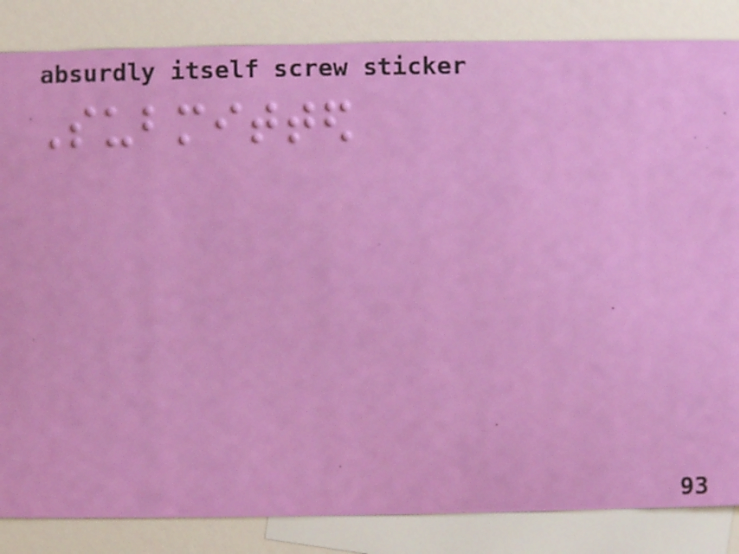Submitted
